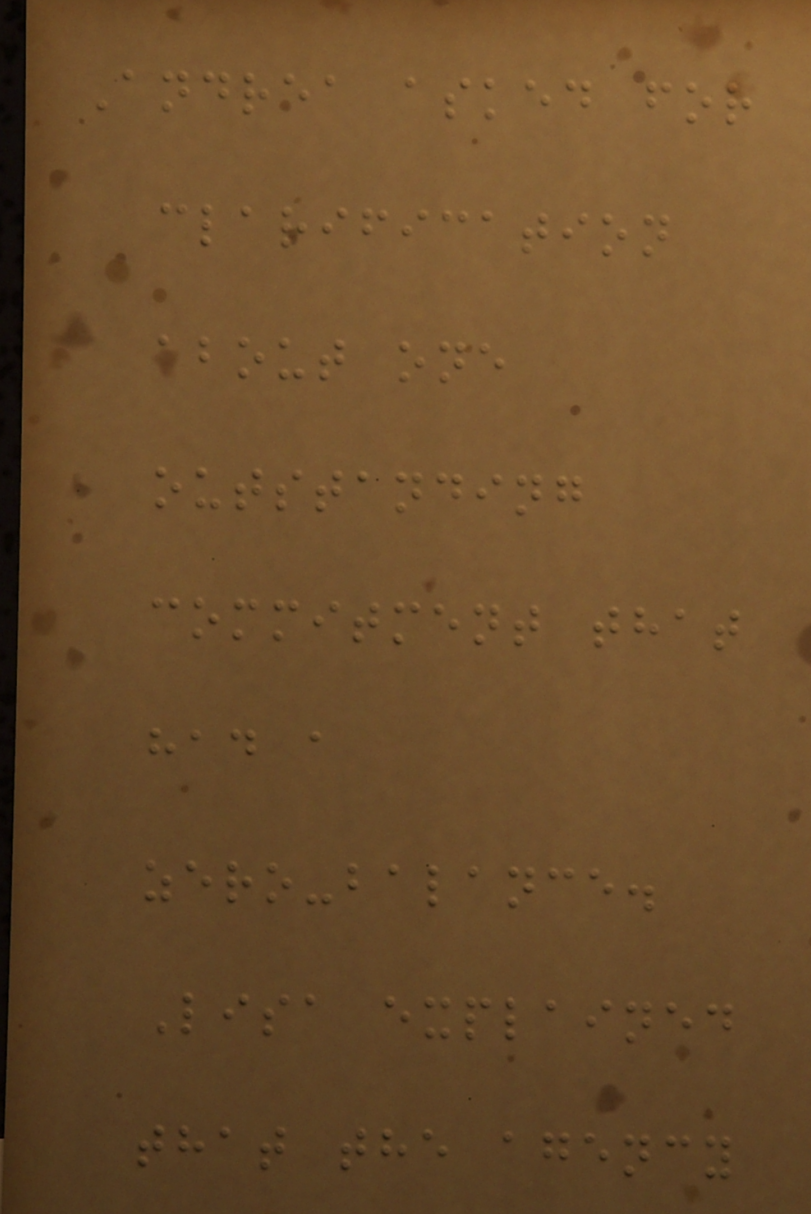Andrea asked for
clarification
about one
outstanding
commitment that
had a
zero-balance.
Lisa explained
that the agency
